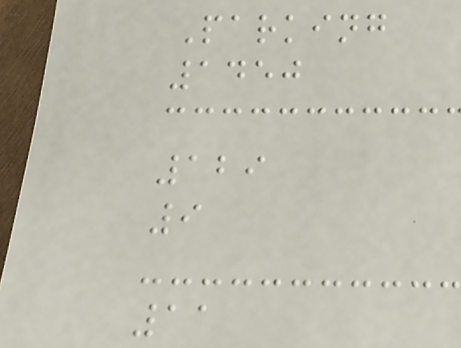Parking
1450
129
9
11
